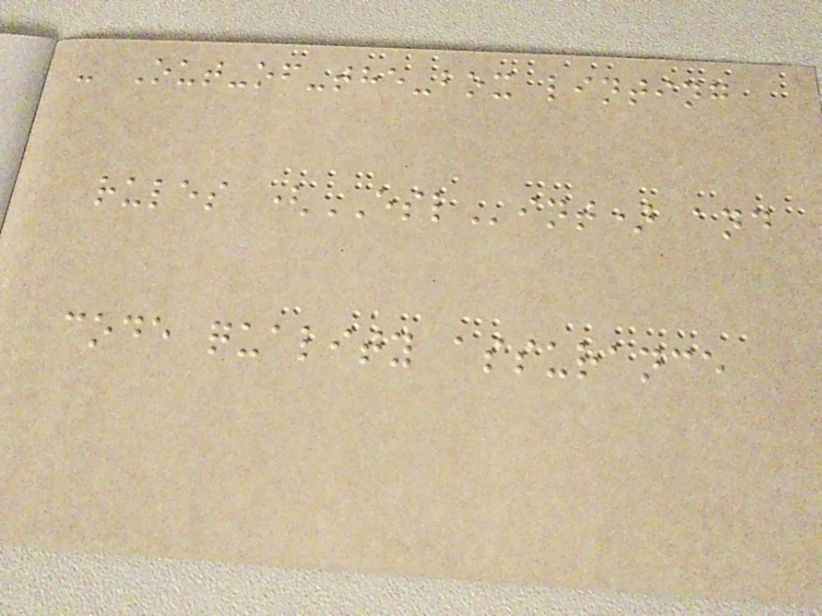- Out-of-the-box linting
rules (ESLint) and
code quality assurance
